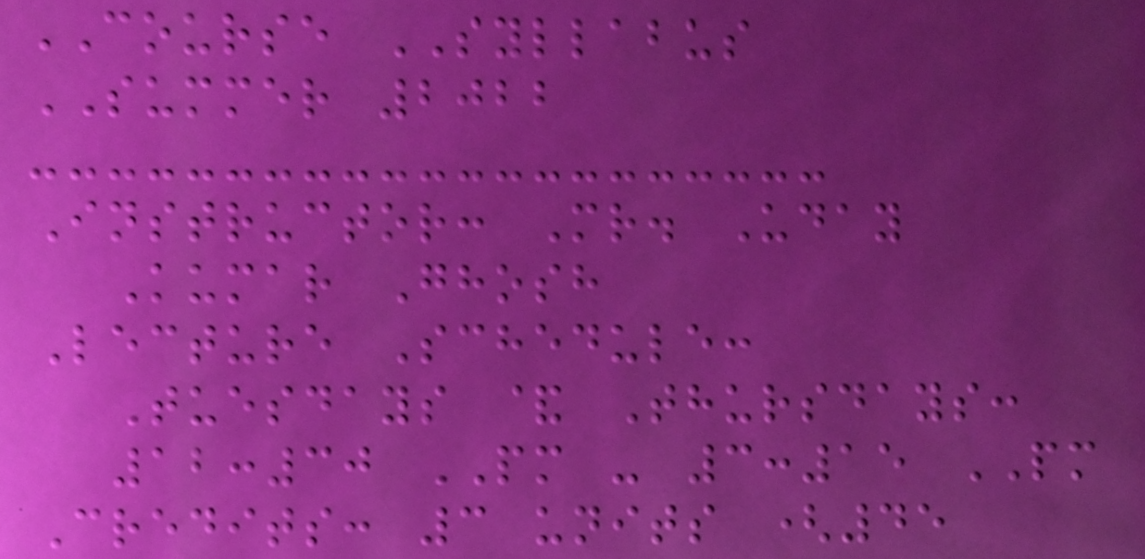COURSE SYLLABUS
SUMMER 2022
Instructor: Mr. Uday
Kumar Ghosh
Lecture Schedule:
Tuesdays & Thursdays:
12:30 PM - 3:15 PM
Credits: 3 units (45
